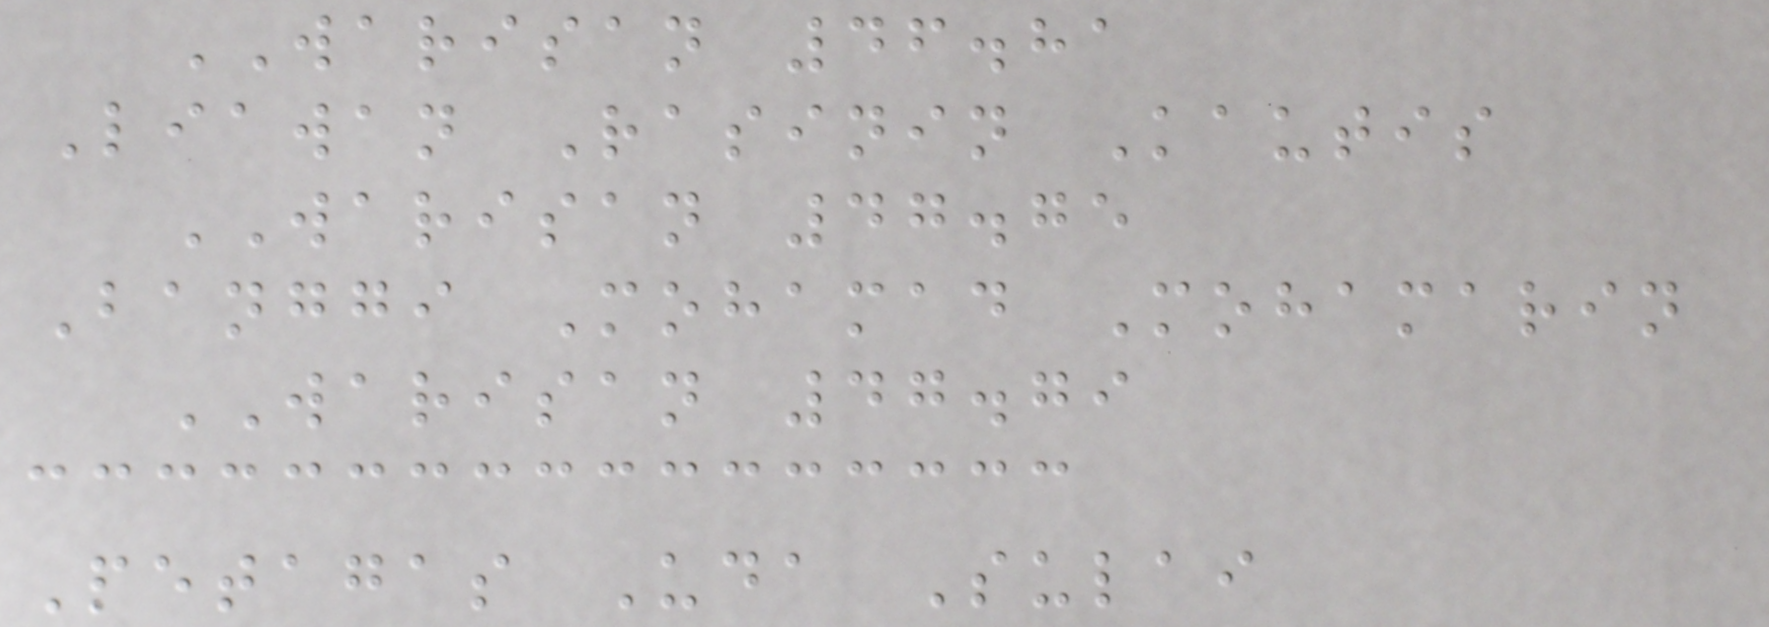WARISAN 46.81
Liawan Rasinin Kautis
WARISAN 47.75
Banggi Mohamad Mohamarin
WARISAN 47.79
Petagas Uda Sulai
